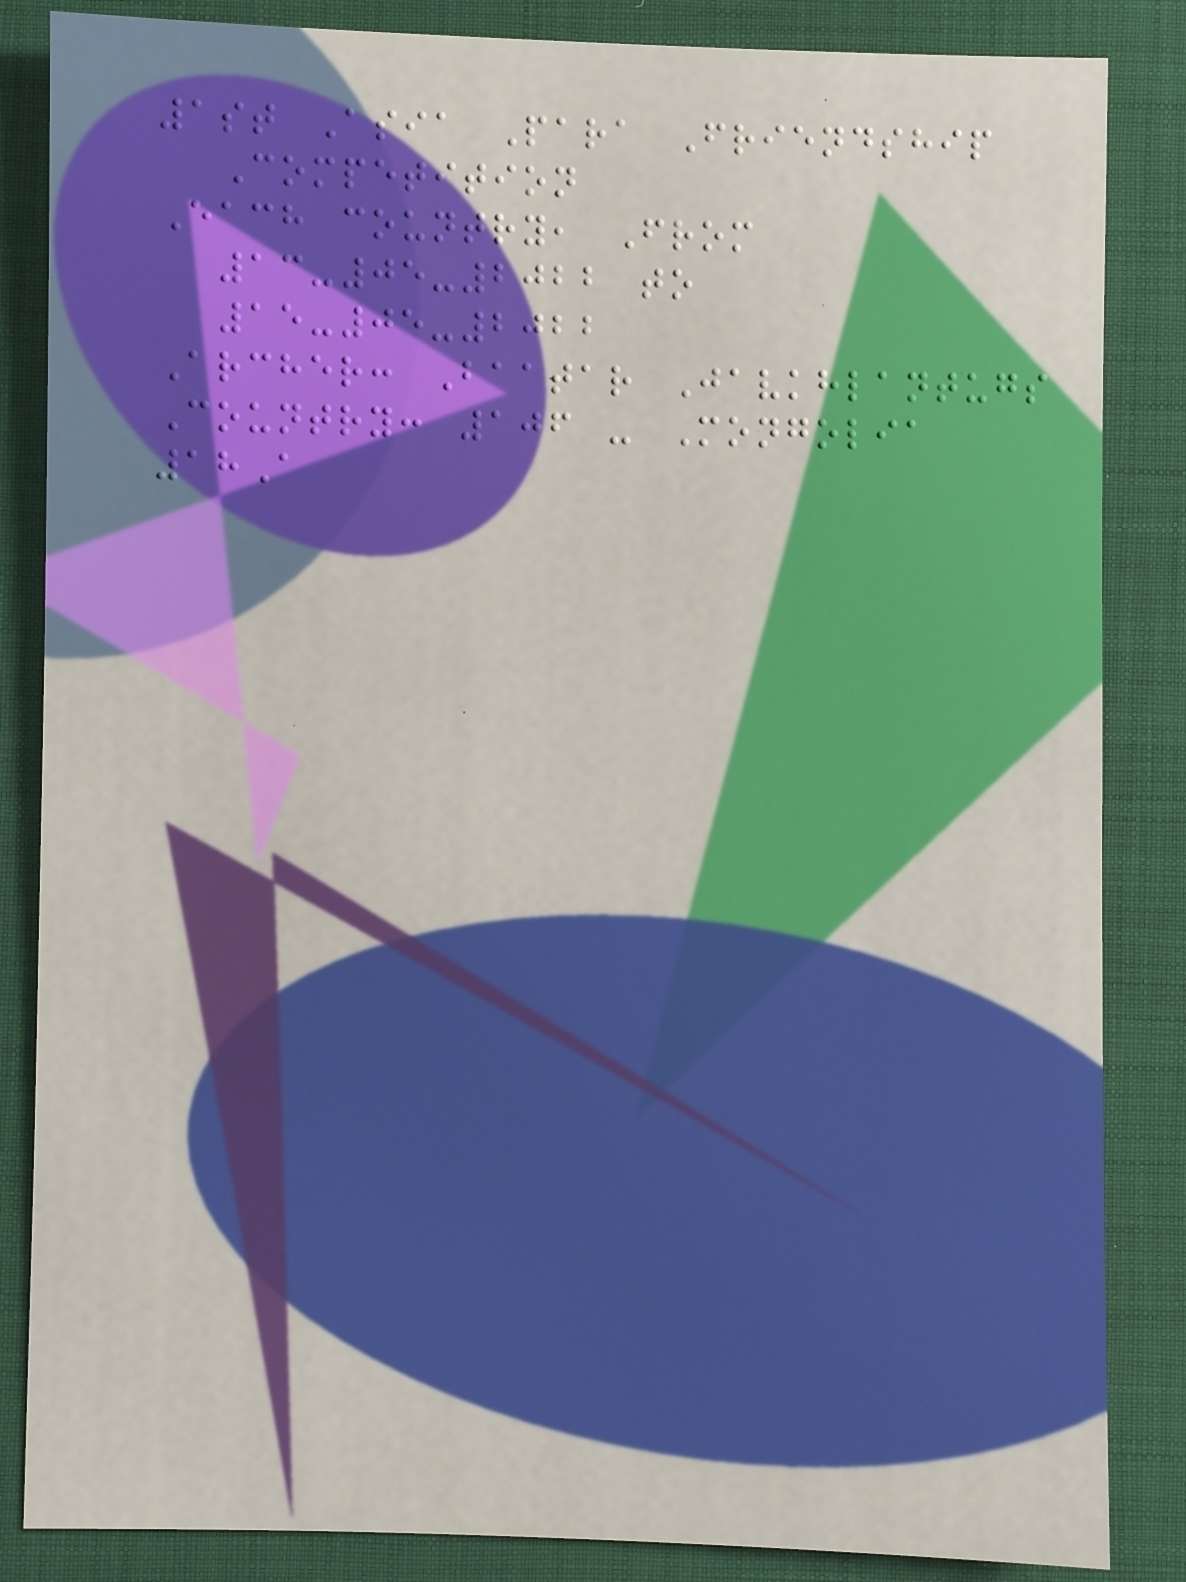1st Asia Para Friendship
Competition
Each country, From
13-05-2022 to
15-05-2022
Archer: Baatar Javkhlantugs
Country: 106 - Mongolia
18A
